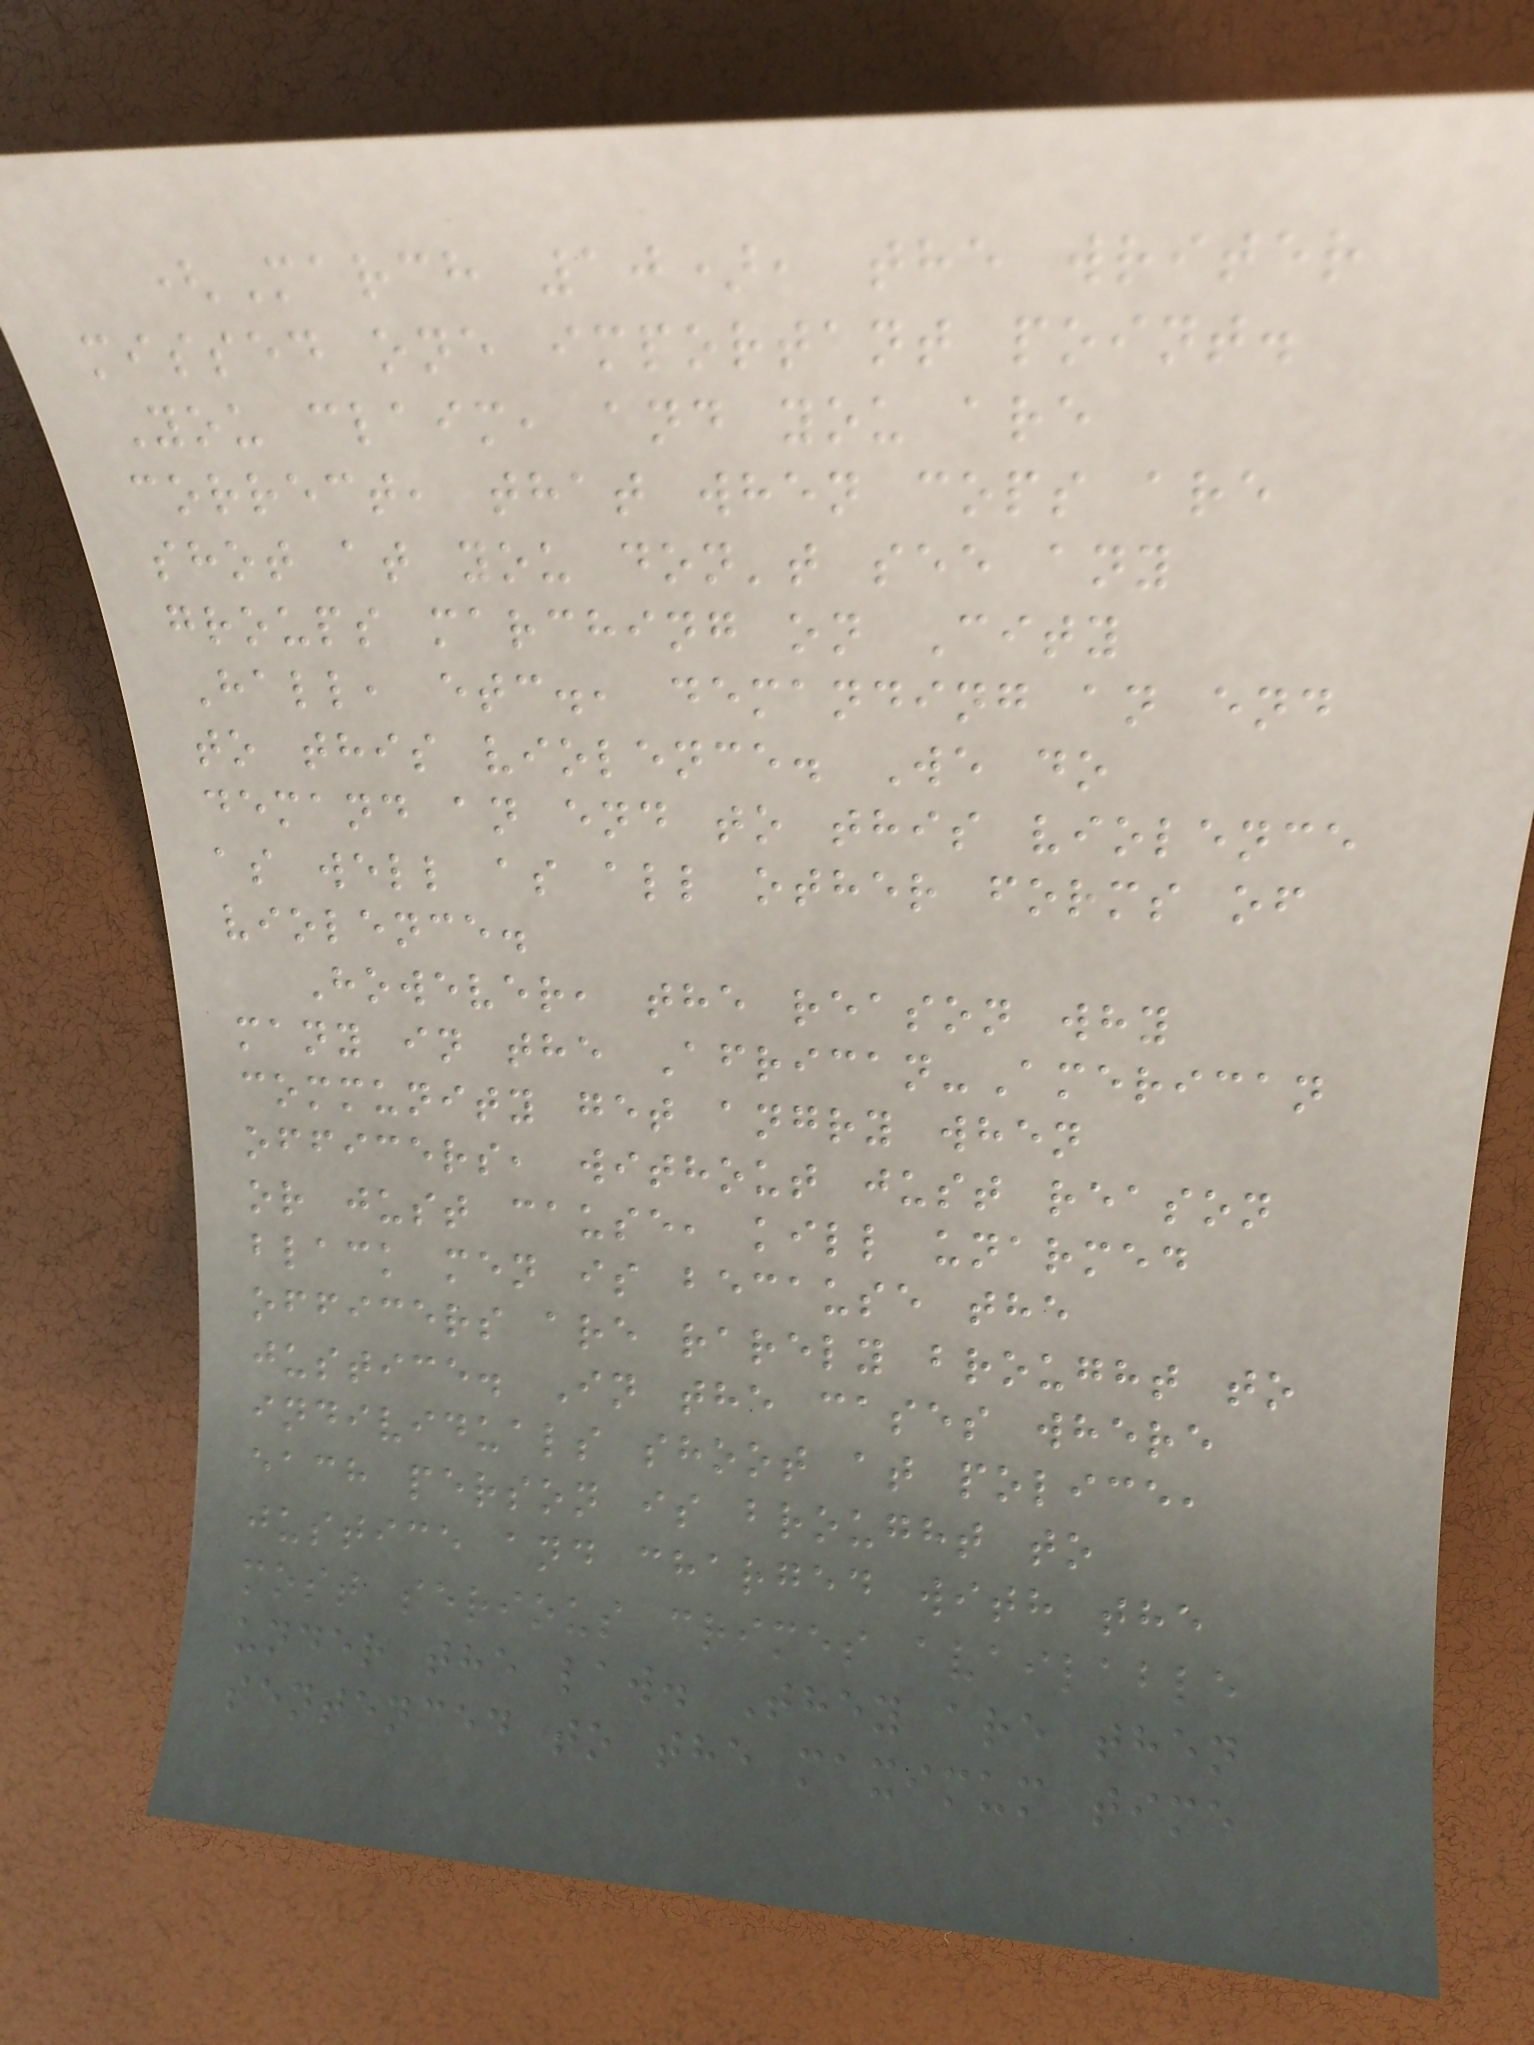(March 10), the writer
missed one important point.
You claim, and you are
correct, that when cops are
shot at you don't see any
groups marching on City
Hall, etc., demanding an end
to this violence. We do
demand an end to this violence
as well as all other forms of
violence.
However, the reason why
many in the African-American
community get angry when
officers, without just reason
or just cause, kill unarmed
black men is because the
officers are rarely brought to
justice. In the cases where
individuals shoot at police,
each person is brought to
justice and charged with the
most serious crimes available
under the law. They are then
sentenced to the maximum time
